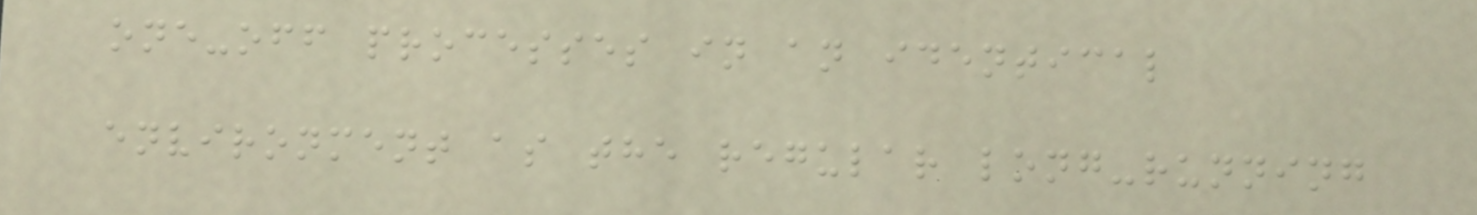one-off processes in an identical
environment as the regular long-running
